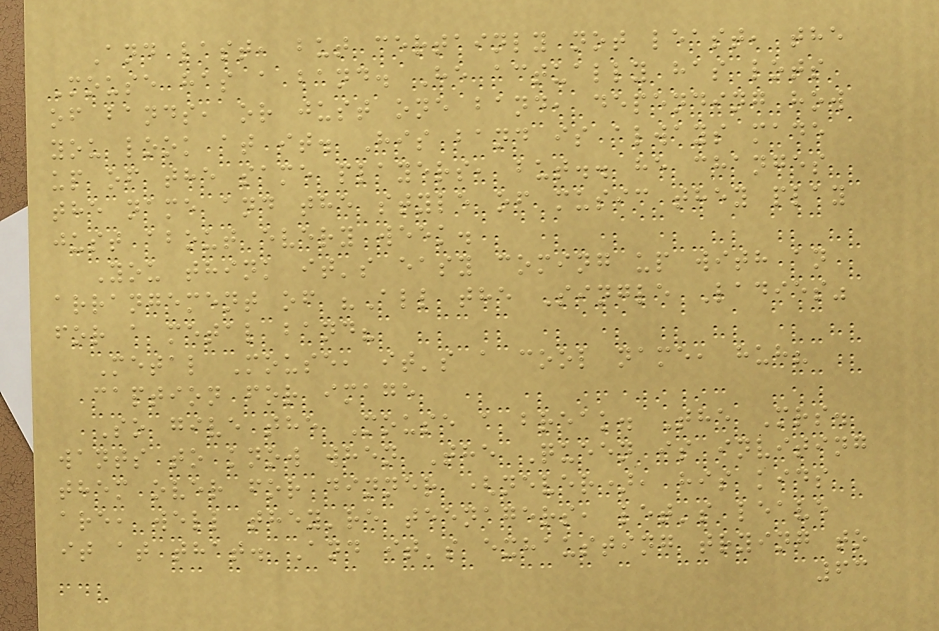And last, but certainly not least, the
Mouse has a band. He actually has lots
of bands, or just one band, depending how
you look at it. His band is always made
up of the same players, but.. he changes
the name and the style of music they play
just about every week.
You think it's easy coming up with an
arrangement of "All the Single Ladies"
for a metal band?
Metal Mouse, it's a cool name, huh?
caption for image
So give the Mouse a break. The Mrs.
wants to know when The Queen is inviting
them over for dinner (never), his kids
are, well they're teenagers, let's leave
it at that. And it's exhausting trying to
63
